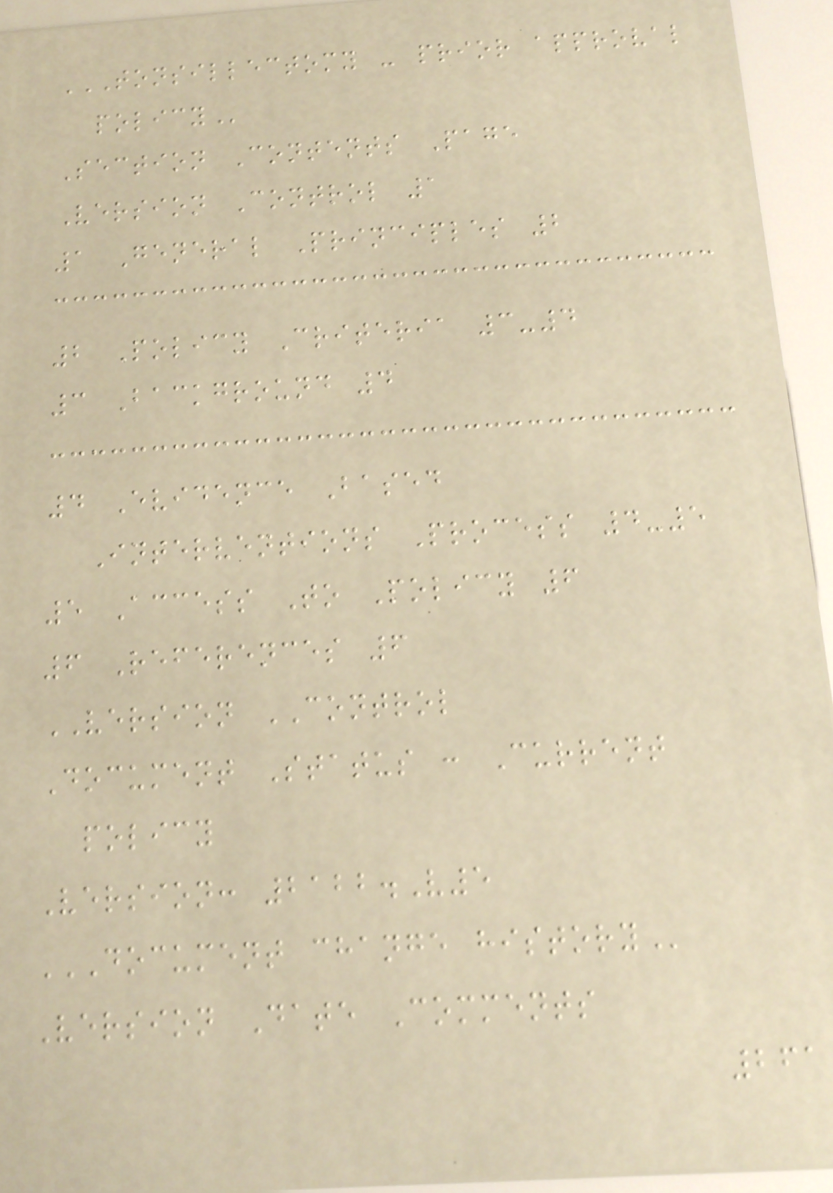TONSILLECTOMY - PRIOR APPROVAL
POLICY
Section Contents Page
Version Control 1
1 General Principles 2
2 Policy Criteria 3-4
3 Background 4
4 Evidence Based
Interventions Process 4-5
5 Access To Policy 6
6 References 6
VERSION CONTROL
Document Status : Current
policy
Version: 2122.V5
DOCUMENT CHANGE HISTORY
Version Date Comments
261
